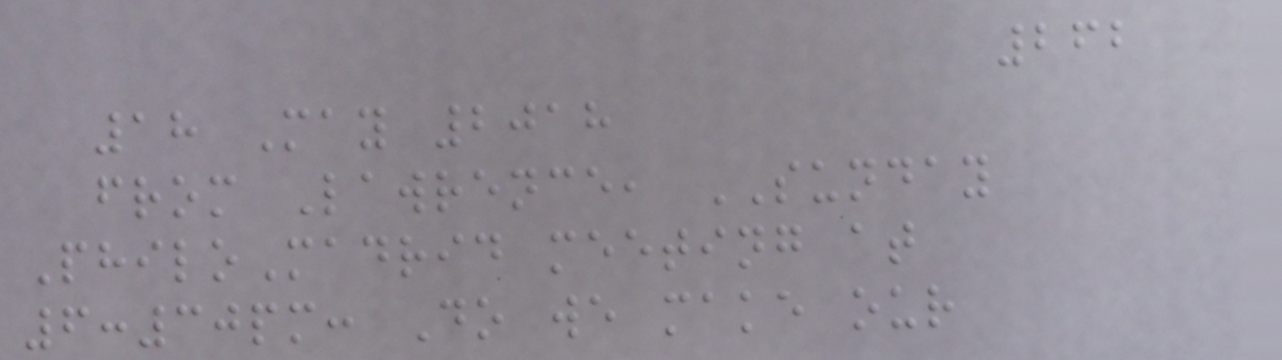262
18 May 2018
from Lawrence, SUNDAY
PhiloMadrid meeting at
6:30pm: Do we make our
